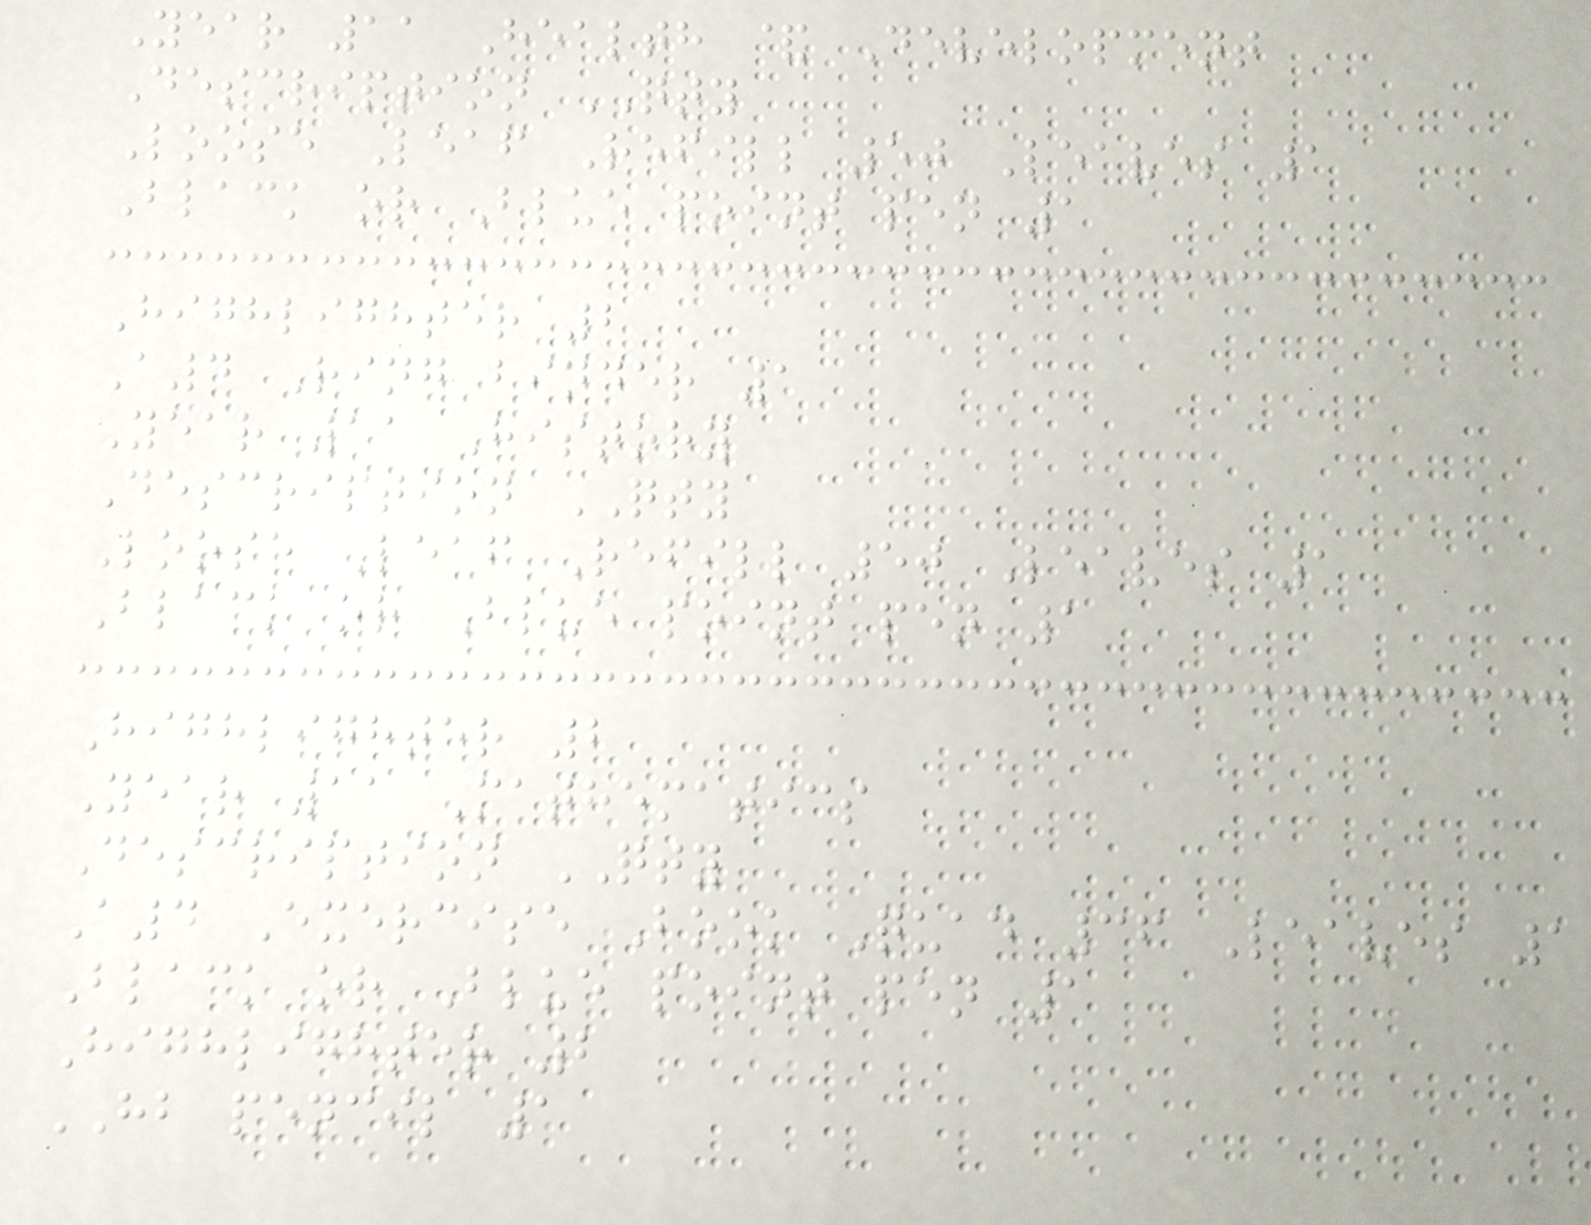Year 11 Health & Development
Description QTY
Loose Leaf Refill 50 Leaves 1
Black or Blue point pen 1
Highlighter 2
A4 Ring binder 1
Year 11 History
Description QTY
Loose Leaf Refill 50 Leaves 1
Black or Blue point pen 1
Highlighter 2
Year 11 Mathematics
Description QTY
A4 Exercise Book Quad 36 Leaves 1
Black or Blue point pen 1
Highlighter 2
HB pencil 1
